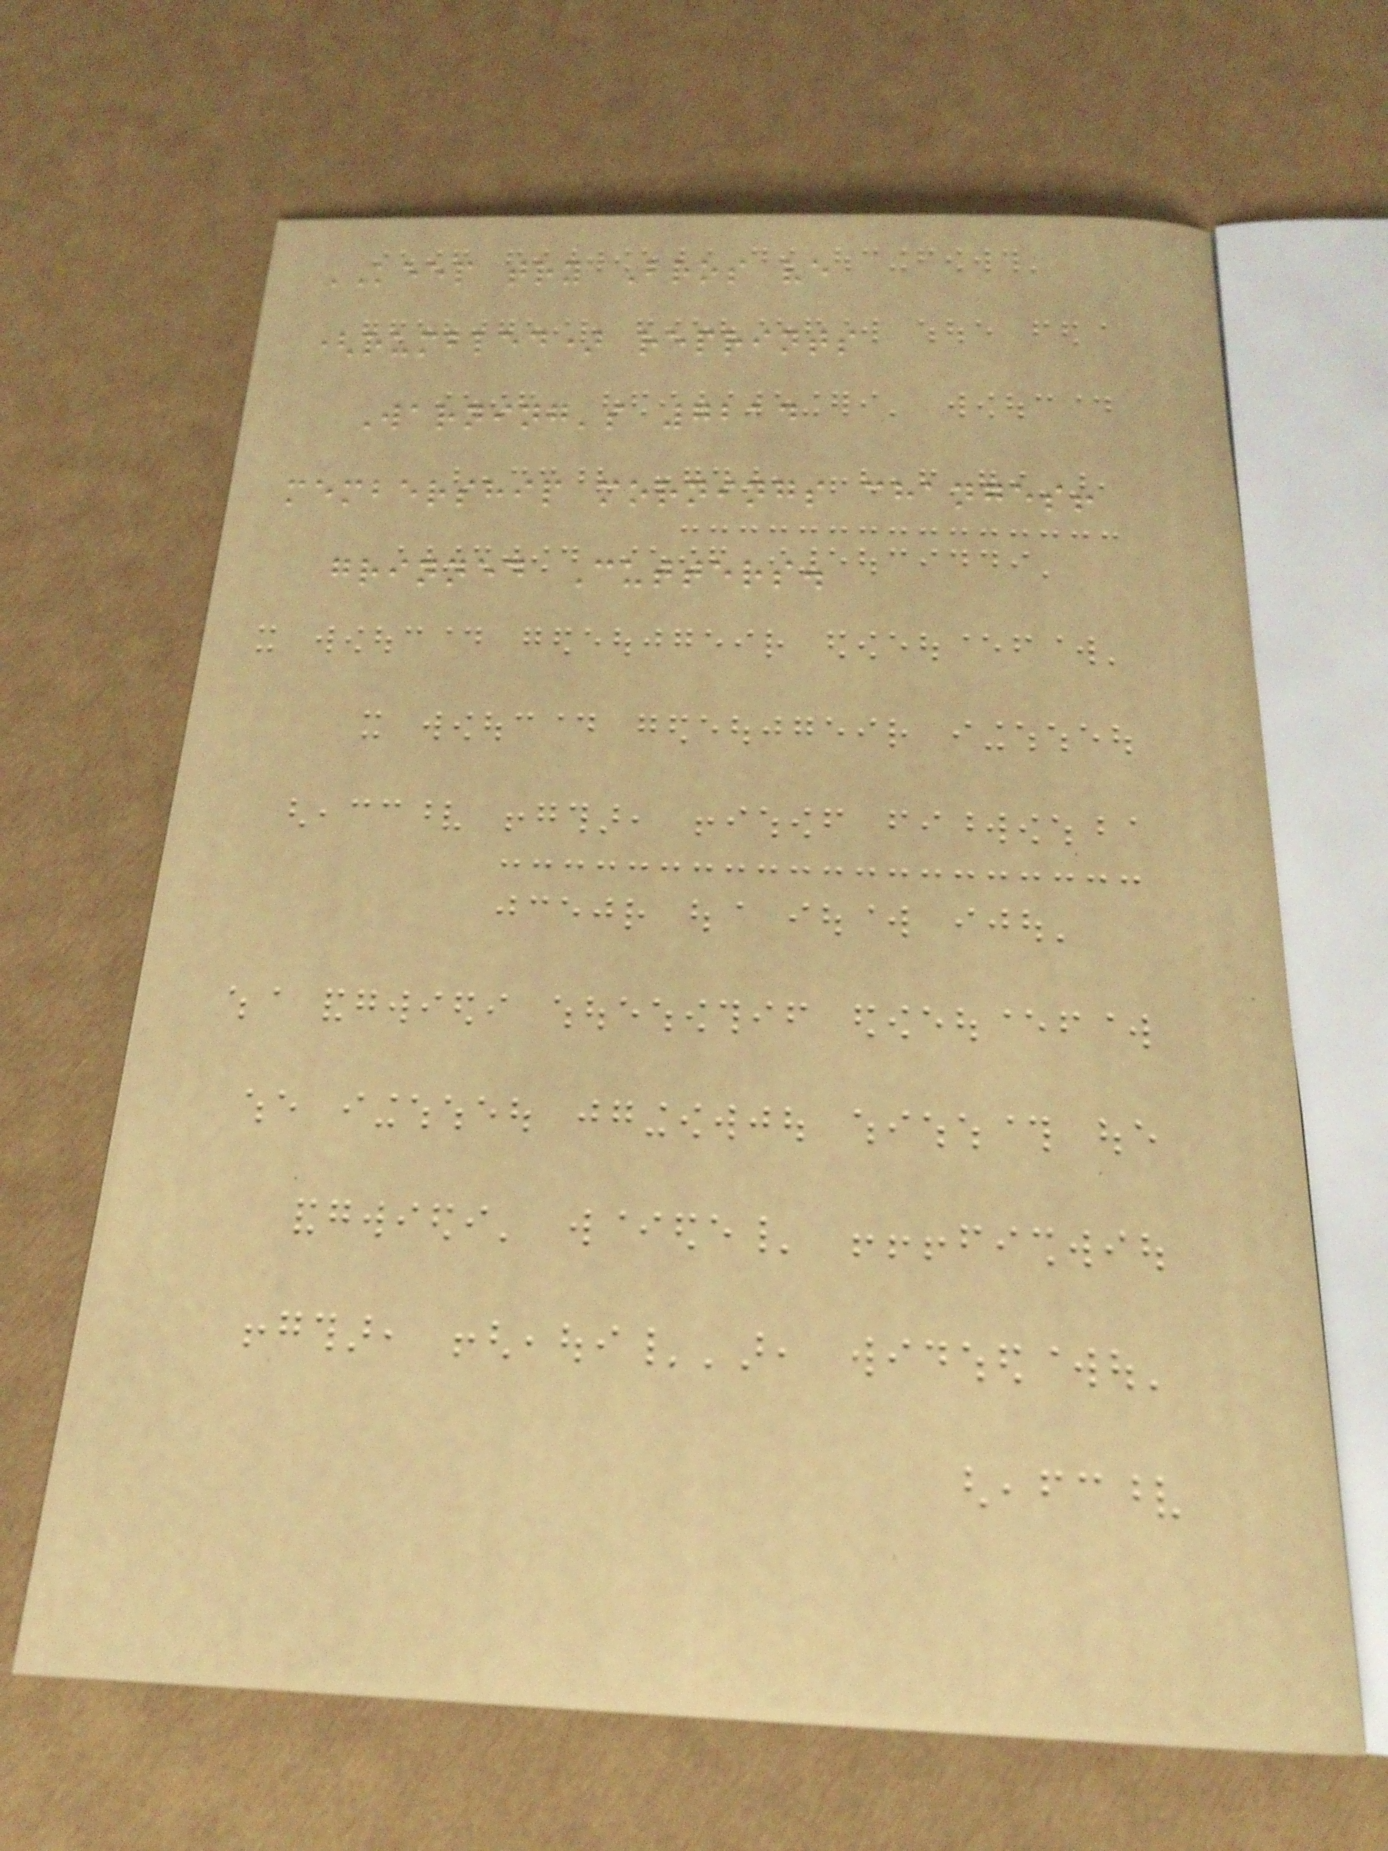KEEP try Bros ve
(rumbled) reprints
Warning's 7214
membership mornings changes!
grinned Cutters.
